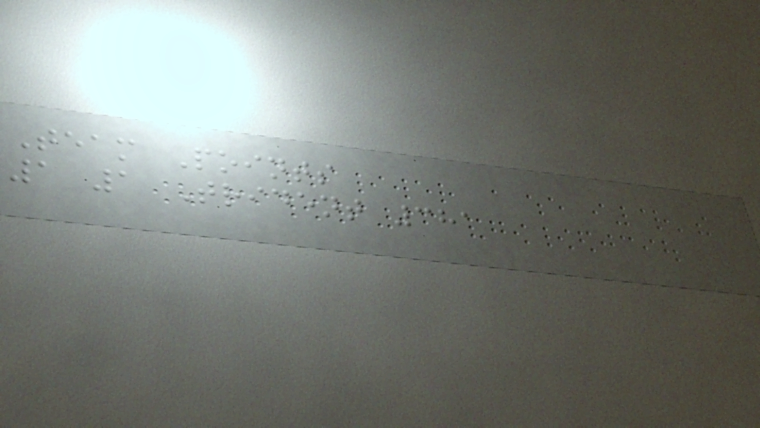Team Points
1 1 Trident 381
